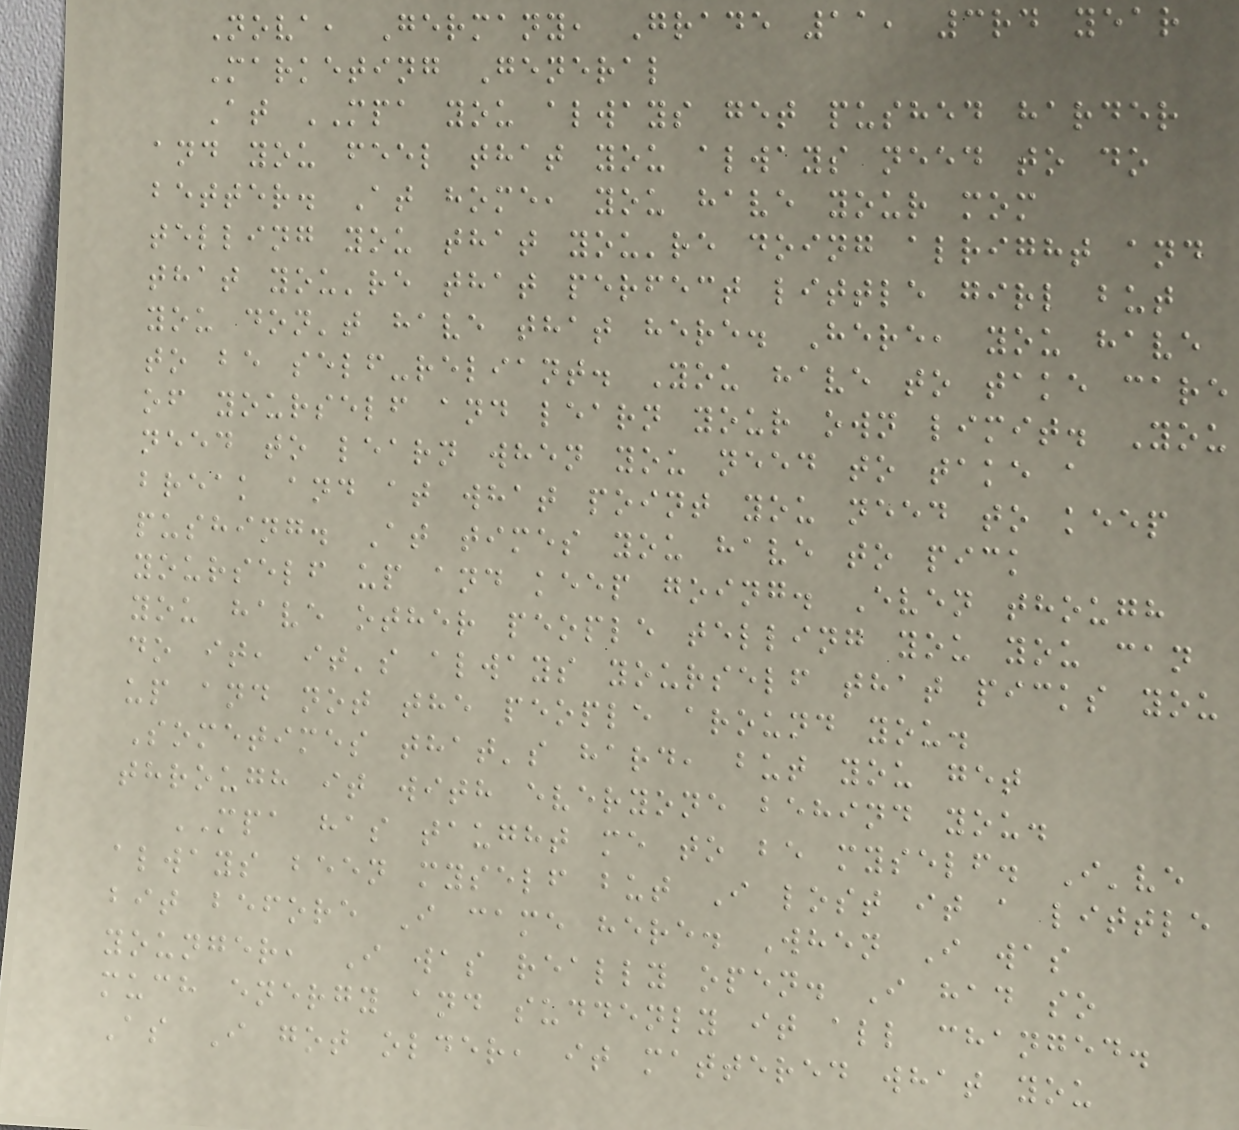Nova, Germany, Grade 11, 3rd year
Marketing General
At MPA you always get pushed harder
and you feel that you always need to do
better. At home, you have your mom
telling you that you're doing alright and
that you're that perfect little girl but
you don't have that here. Here, you have
to be self-reliant. You have to take care
of yourself and learn your own limit. You
need to learn when you need to take a
break and at what point you need to keep
pushing. At times you have to pick
yourself up and keep going. Even though
you have other people telling you you can
do it, it's always yourself that picks you
up and not the people around you.
Sometimes that's hard, but you get
through it with everyone behind you.
MPA has taught me to be myself. I've
always been myself but I lost it a little
bit before I came here. When I was
younger, I was really open. I had so
much energy and suddenly it all changed.
As I got older, it mattered what you
